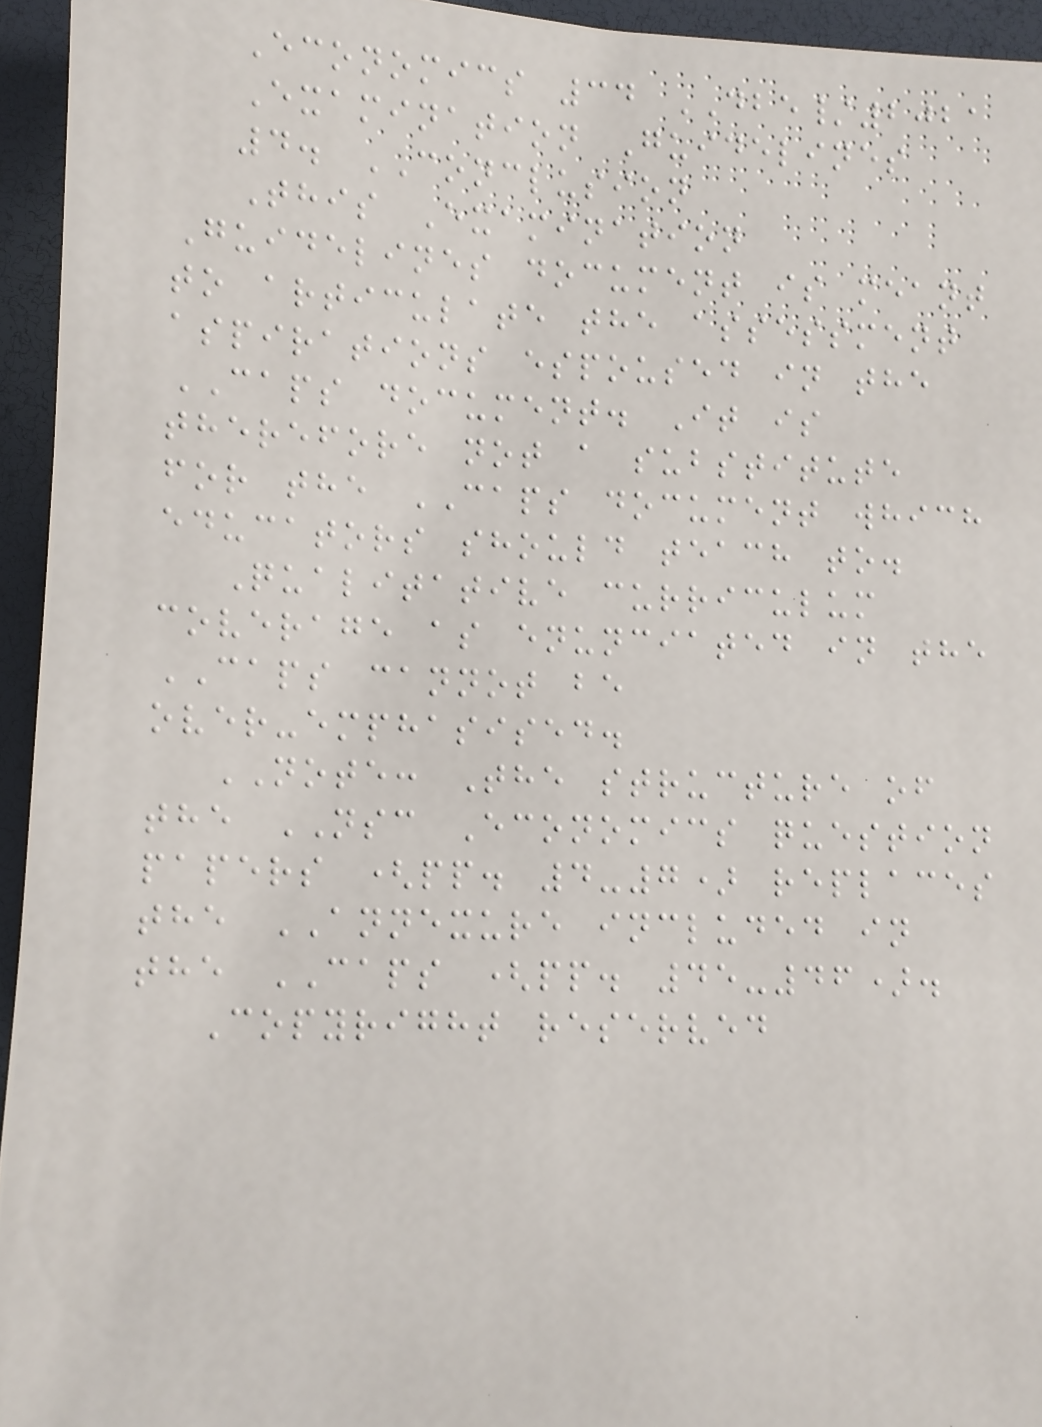Economics 34 DBE/2021
Examination Guidelines
4. CONCLUSION
This Examination
Guidelines document is meant
to articulate the assessment
aspirations espoused in the
CAPS document. It is
therefore not a substitute
for the CAPS document which
educators should teach to.
Qualitative curriculum
coverage as enunciated in the
CAPS cannot be
over-emphasised.
NOTE: The structure of
the NSC Economics question
papers (pp. 4-7) replaces
the ANNEXURE included in
the CAPS (pp. 45-46).
Copyright reserved
